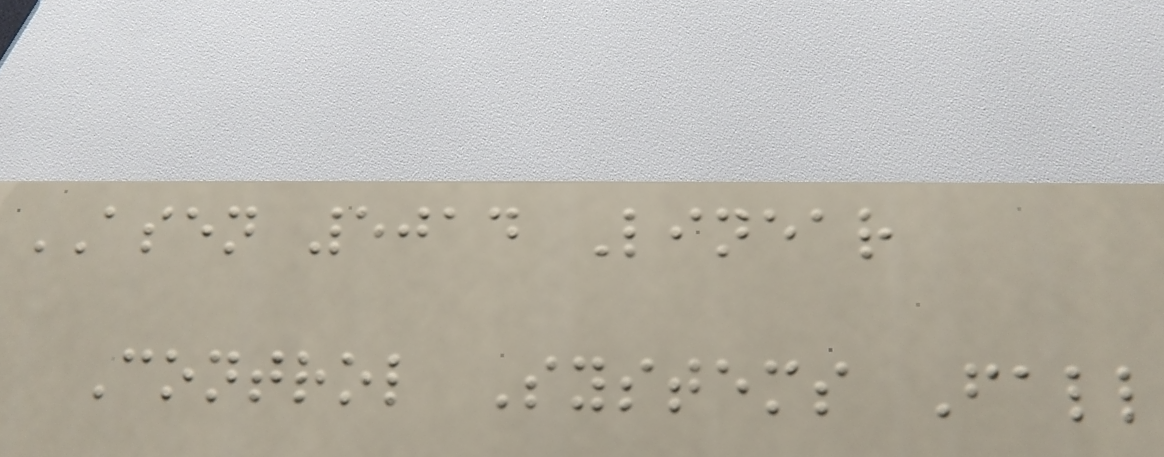ASEN 5014 Linear
Control Systems Fall
